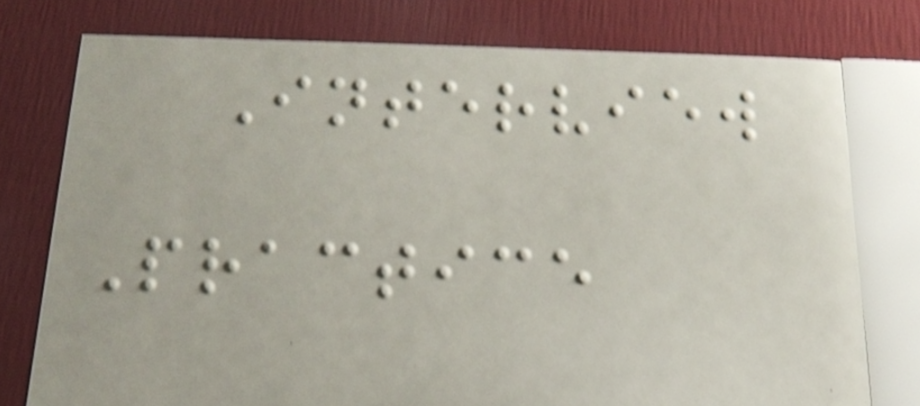Interview
Practice
